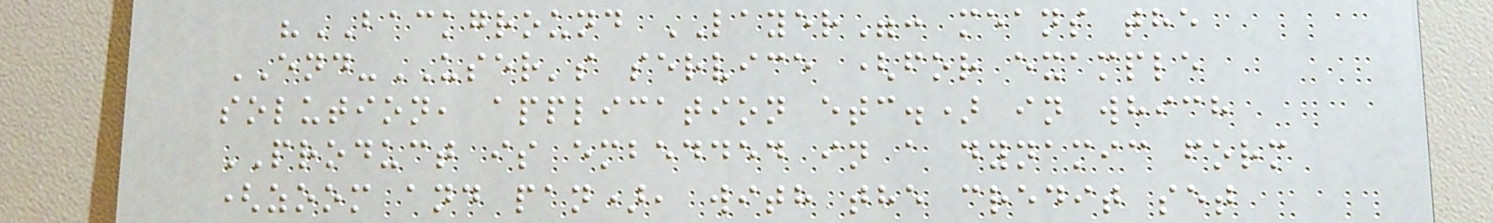"BACKGROUND LAYER": means the
END-USER's service (for example
solution, application etc.) in which
PRODUCT is embedded in a dynamic form
(zoom and pan), with the credit set
